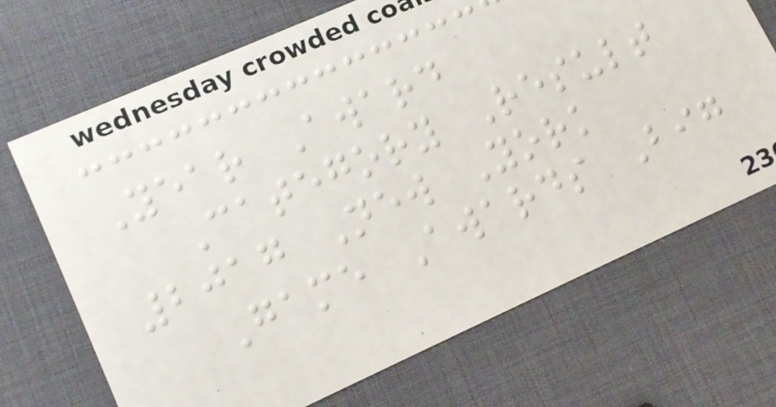Year Award
Category Result
2017 New York
Game Awards Big
